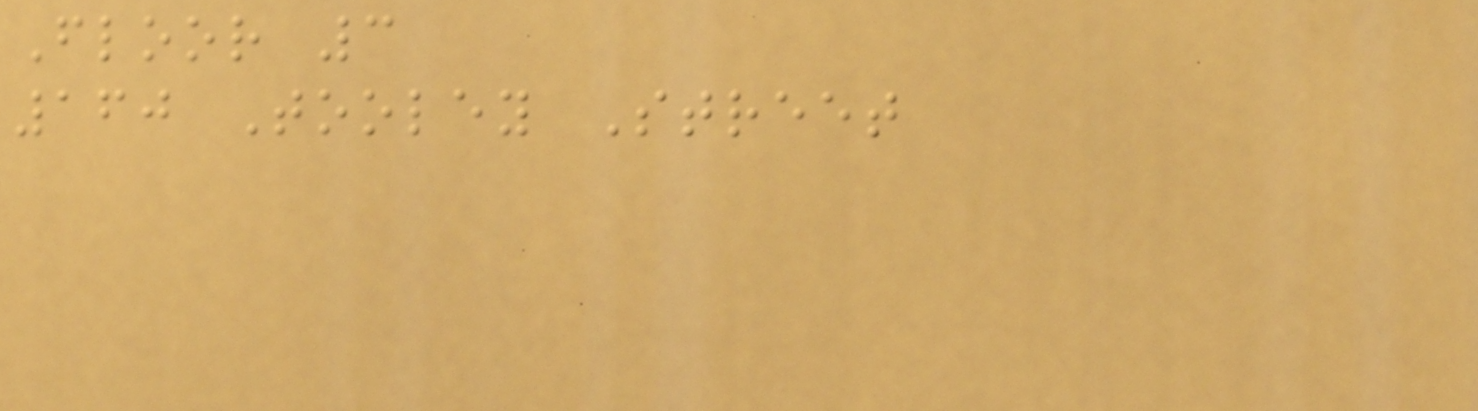Floor 3
160 Tooley Street
